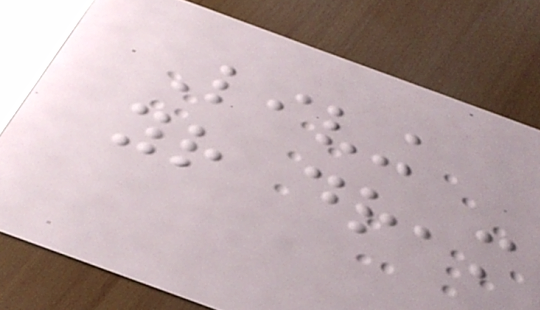Living
your dream
